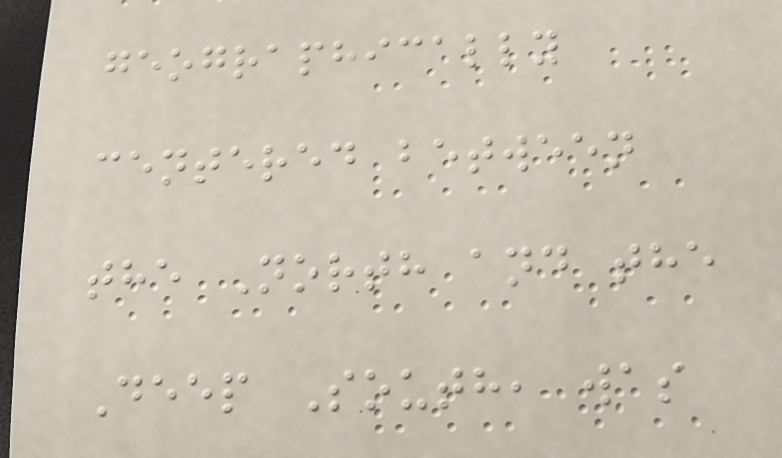geographically
centered between
the North and the
Deep South, was
